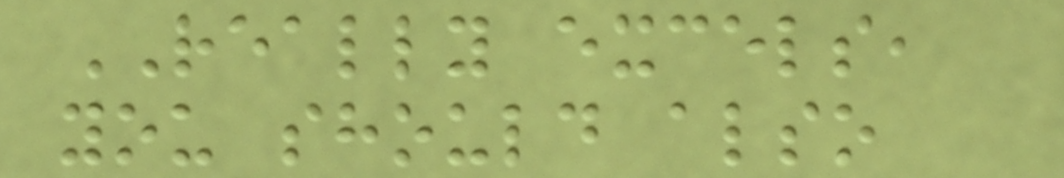REALLY excels,
you should also
